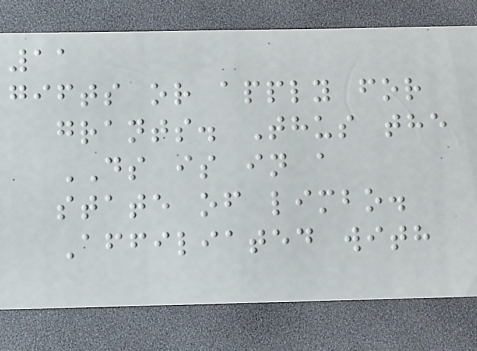11
gifts or apply for
grants. Thus the
DS is in a
state of limbo.
Affiliated with
